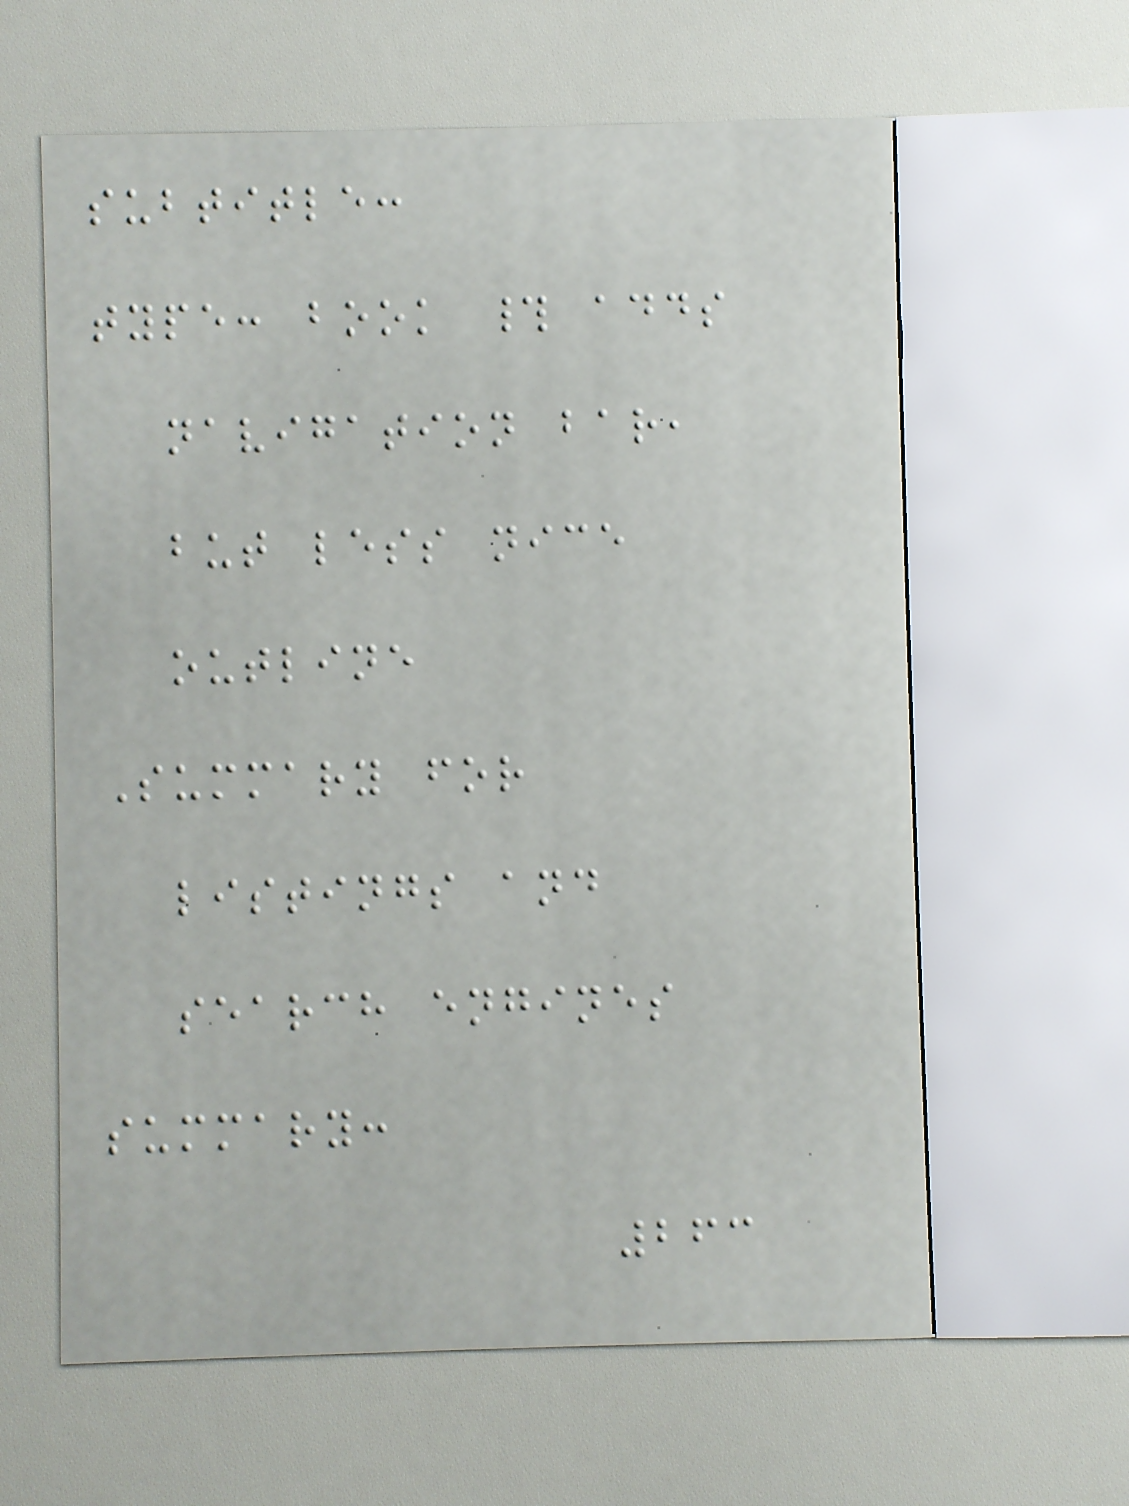subtitle:
type: book # adds
navigation bar,
but less nice
outline
Summary for
listings and
search engines
summary:
263
